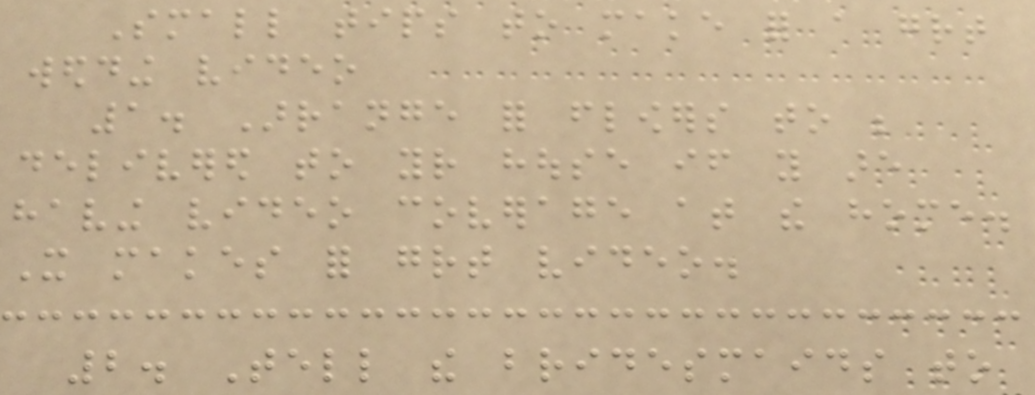Small tips to make for a great
wedding video
1. Arrange for flowers to be
delivered to your house if you are
having video coverage at the home.
It makes for great video.
2. Tell the bridesmaids to
